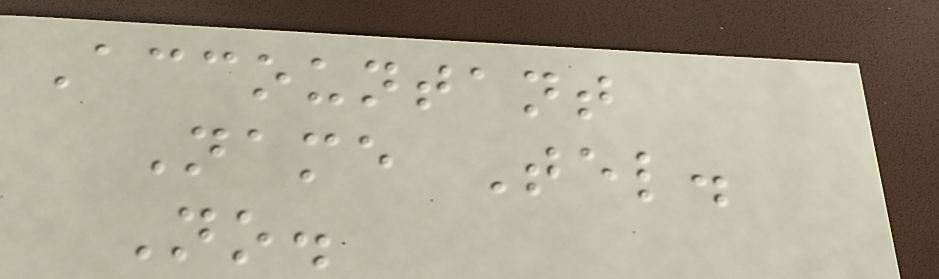Accountant
Name Tel.
No.
